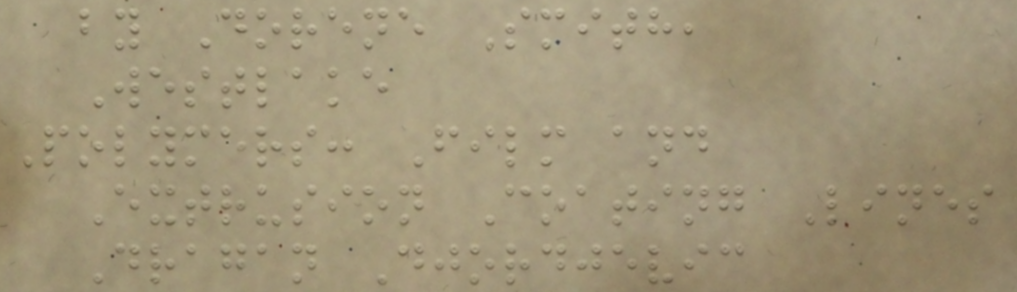by Dorene Smith,
Westlake
Polymers: Film and
Extrusion Coating Lines
Dragan Djordjevic
